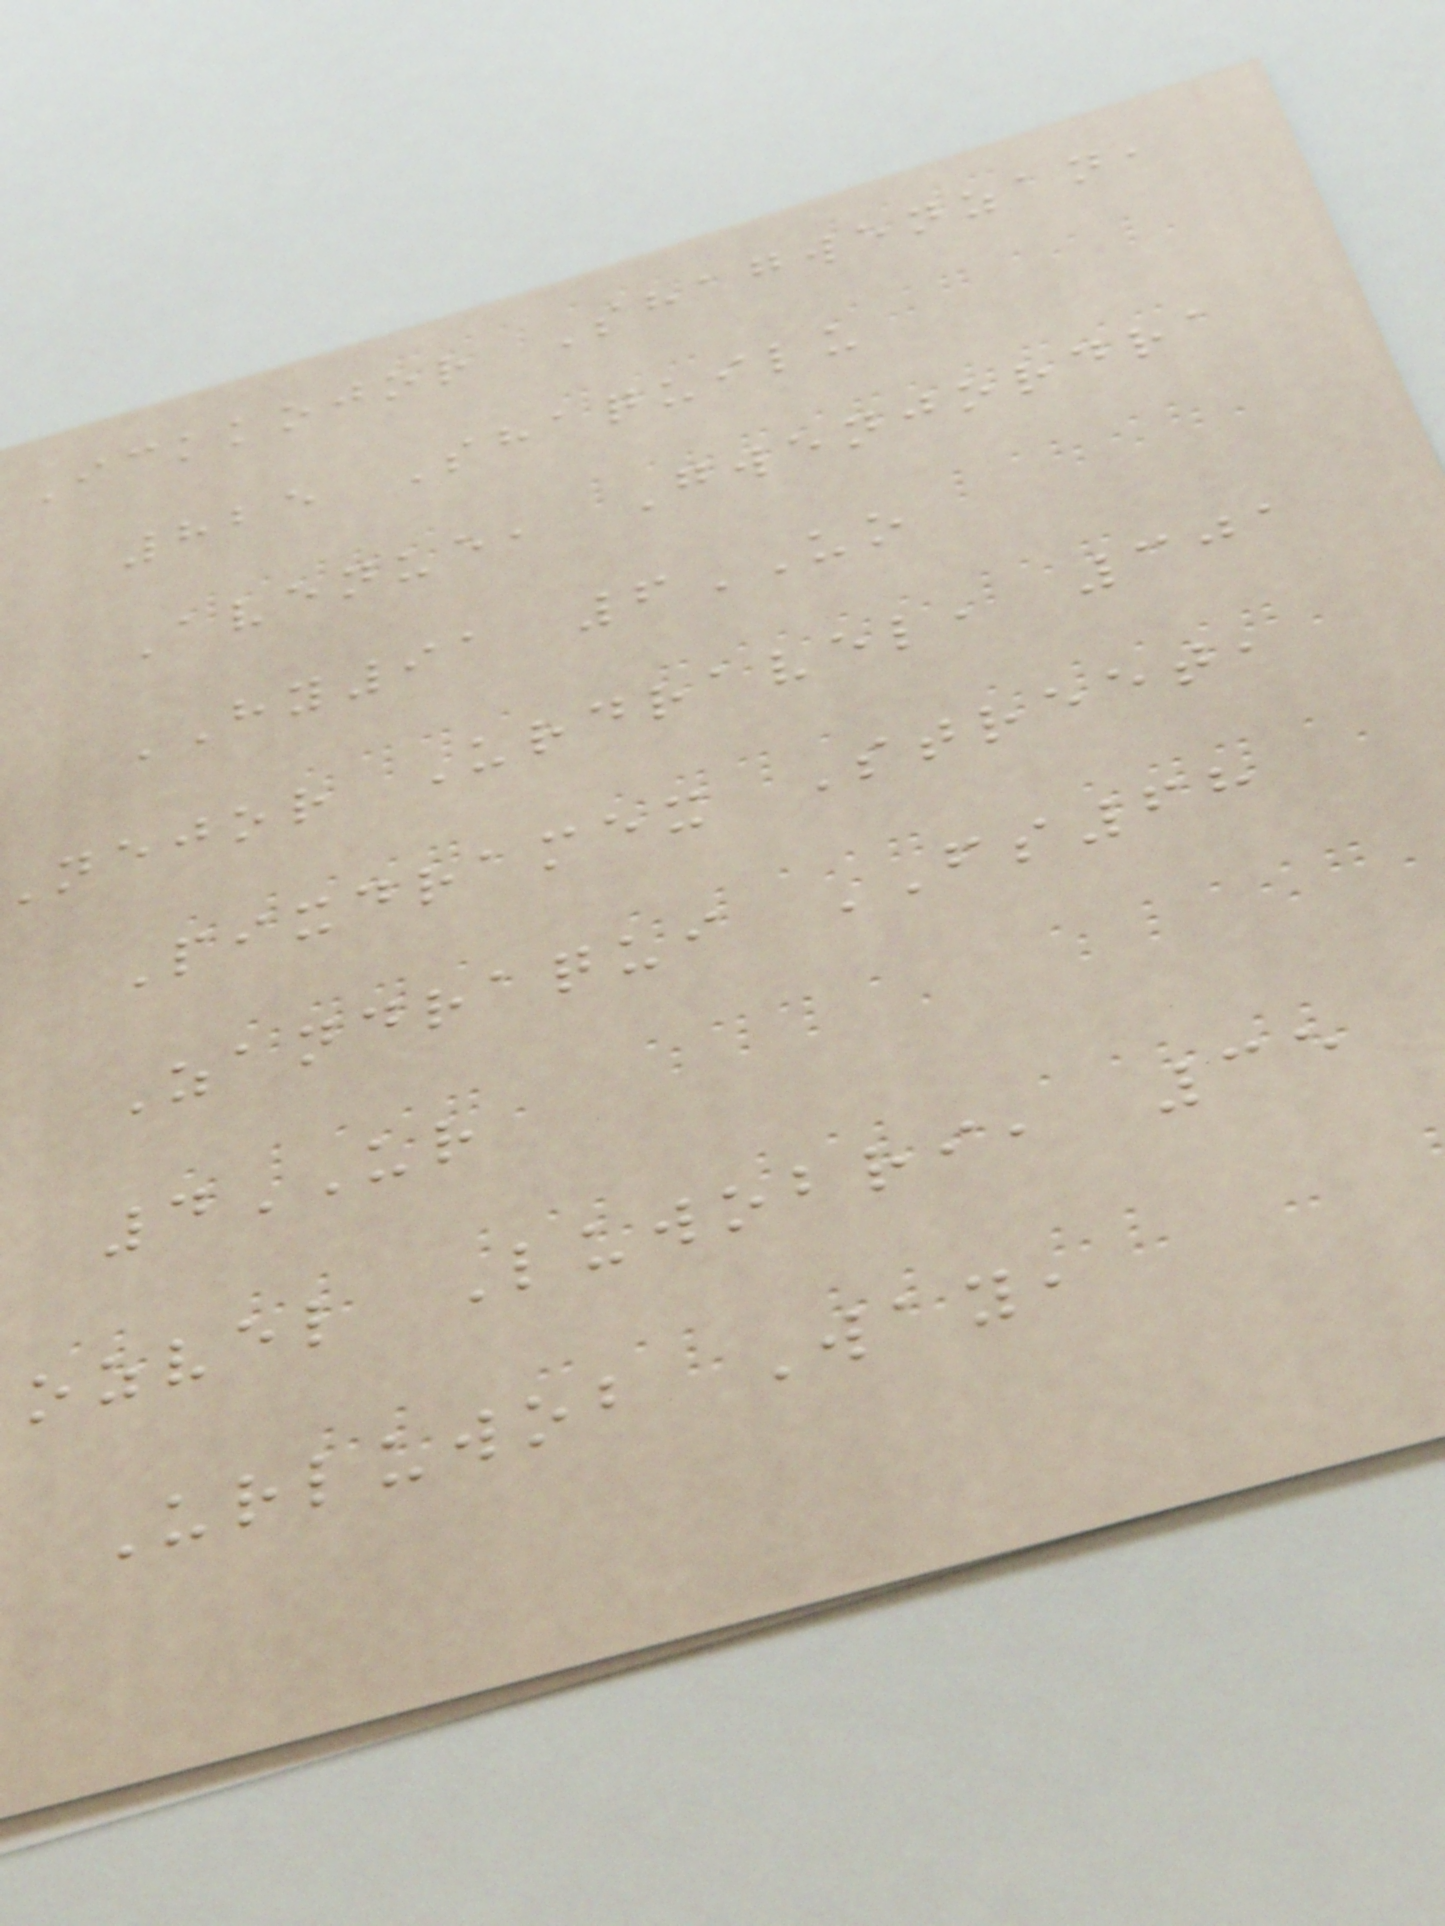Ickkojor Shagwenzan,
825 Shaquilu
Avenue, Gwenjordra
HY91 6UO
nejor Urdravel, 301
Pixdramex Street,
Zandraqui FS68
4UR
ozvel Luwobri, 35
Urluwob Way,
